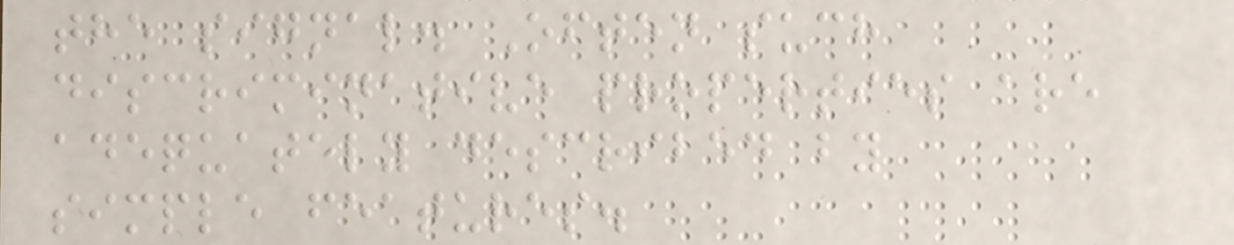the signal. Often such
discriminative properties are
adequately described by
simple features.
